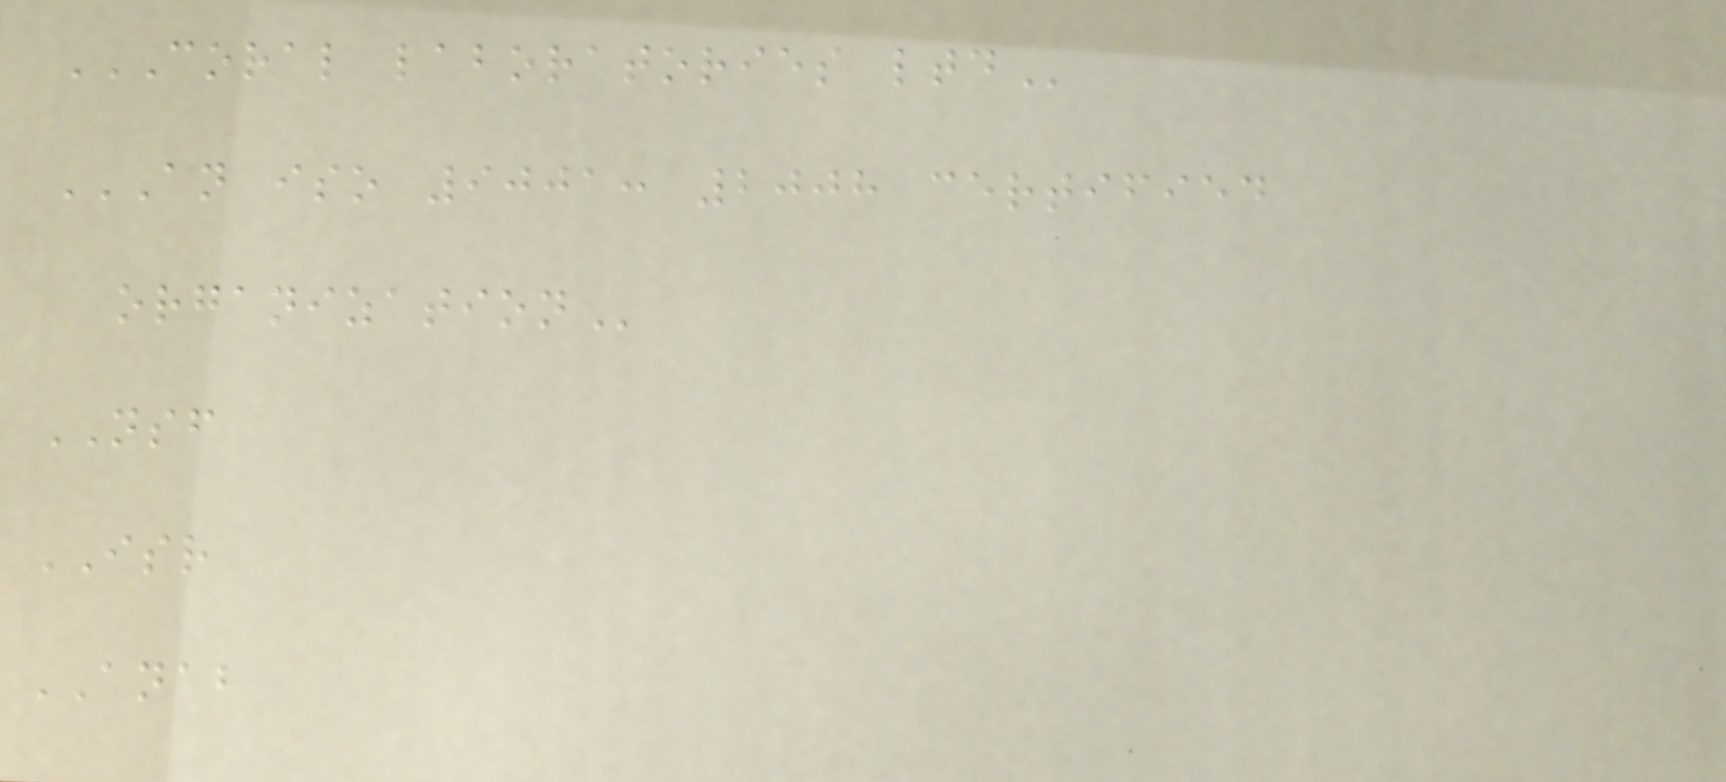CORAL LABORATORIES LTD
AN ISO 9001: 2008 CERTIFIED
ORGANIZATION
NSF
ISR
ANAB
